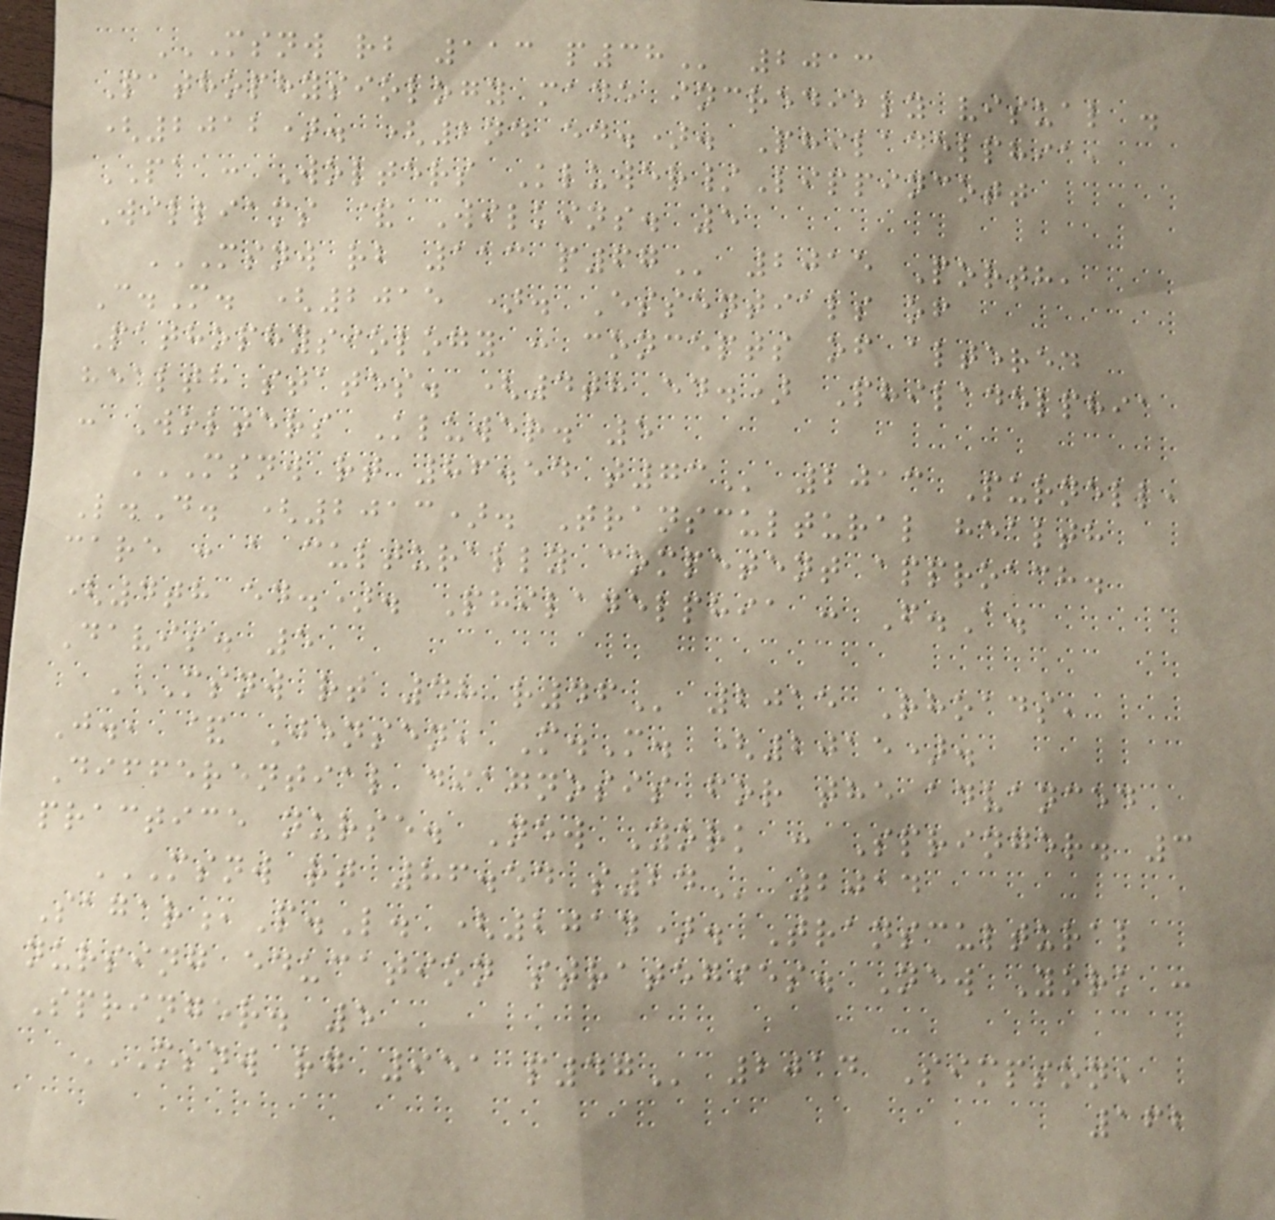MSNW RB 113 P38 2013
Pathophysiology made incredibly visual .
(2012). (2nd ed.). Philadelphia,
PA : Wolters Kluwer/Lippincott
Williams & Wilkins. 5
MSNW RB 113 P67 2015 Porth,
C.M. (2015 ). Essentials of
Pathophysiology : concepts of altered
health states. (4th ed.) Philadelphia
: Wolters Kluwer. 5
MSNW RT 86.54 T73 2013 Purnell,
L.D. (2013). Transcultural health
care : a culturally competent approach.
(4th ed.). Philadelphia : F.A.
Davis. 5
MSNW RT 48 R46 2015 Rhoads,
J., & Jensen, M.M. (2015).
Differential diagnosis for the advanced
practice nurse. New York : Springer. 3
MSNW RT 86.54 S24 2014
Sagar,P.L. (2014). Transcultural
nursing education strategies. New York :
Springer. 5
MSNW RG 951 P47 2014 Simpson,
162
